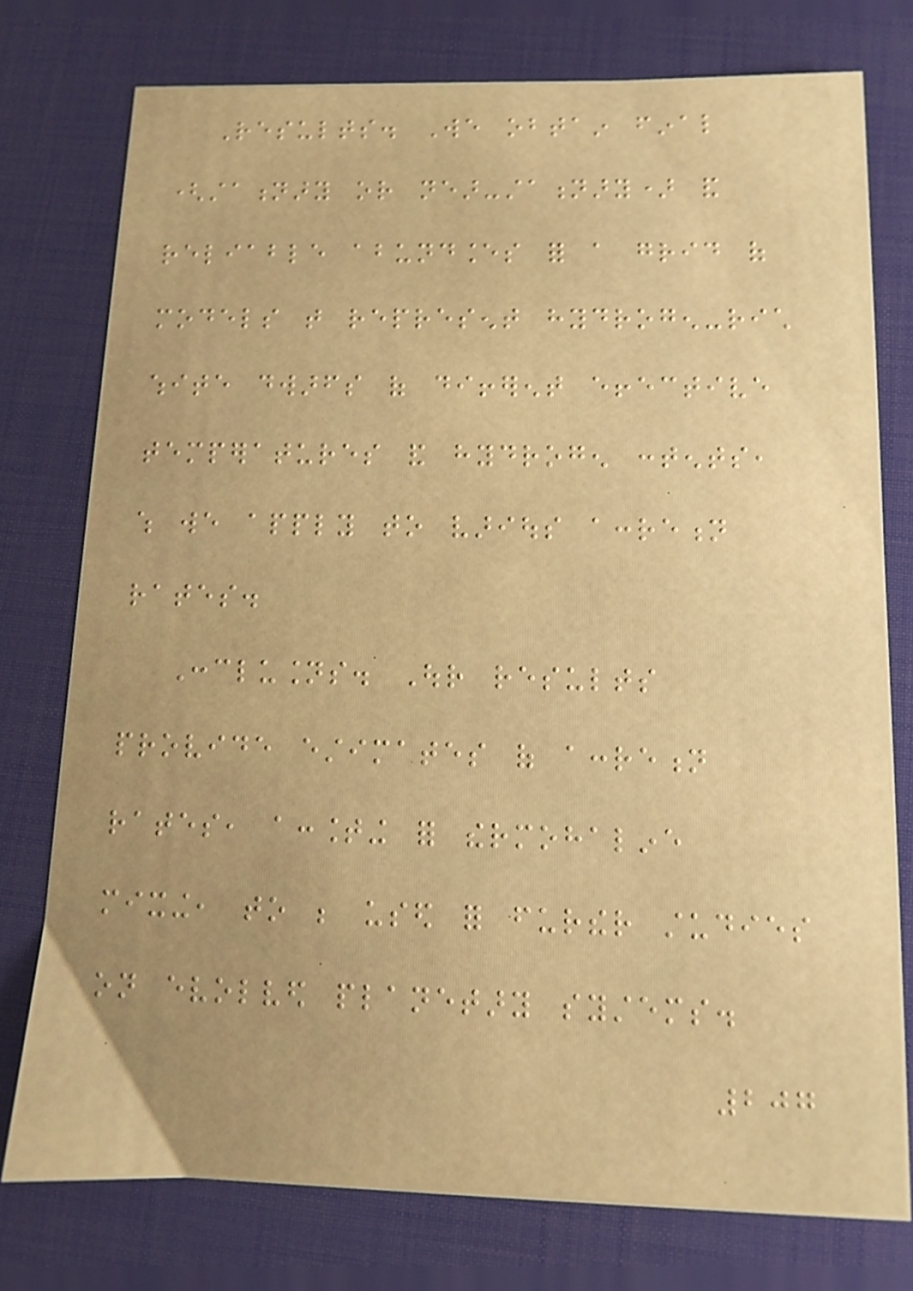Results. We obtain final
(stationary or near-stationary) and
reliable abundances for a grid of
models that represent hydrogen-rich
white dwarfs of different effective
temperatures and hydrogen contents,
which we apply to various accretion
rates.
Conclusions. Our results
provide estimates of accretion
rates, accounting for thermohaline
mixing, to be used for further studies
on evolved planetary systems.
207
